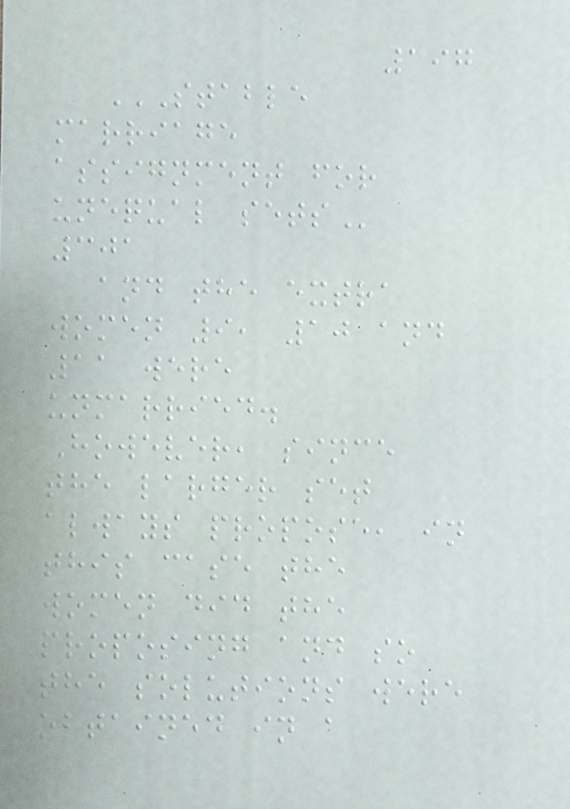197
STABLE
MARRIAGE
ASSIGNMENT FOR
UNEQUAL SETS
301
and the extra
women 9, 10 and
11 were
unmarried.
However, since
the larger set
always propose, in
this case the
women did the
proposing and so
the solutions were
obtained in a
